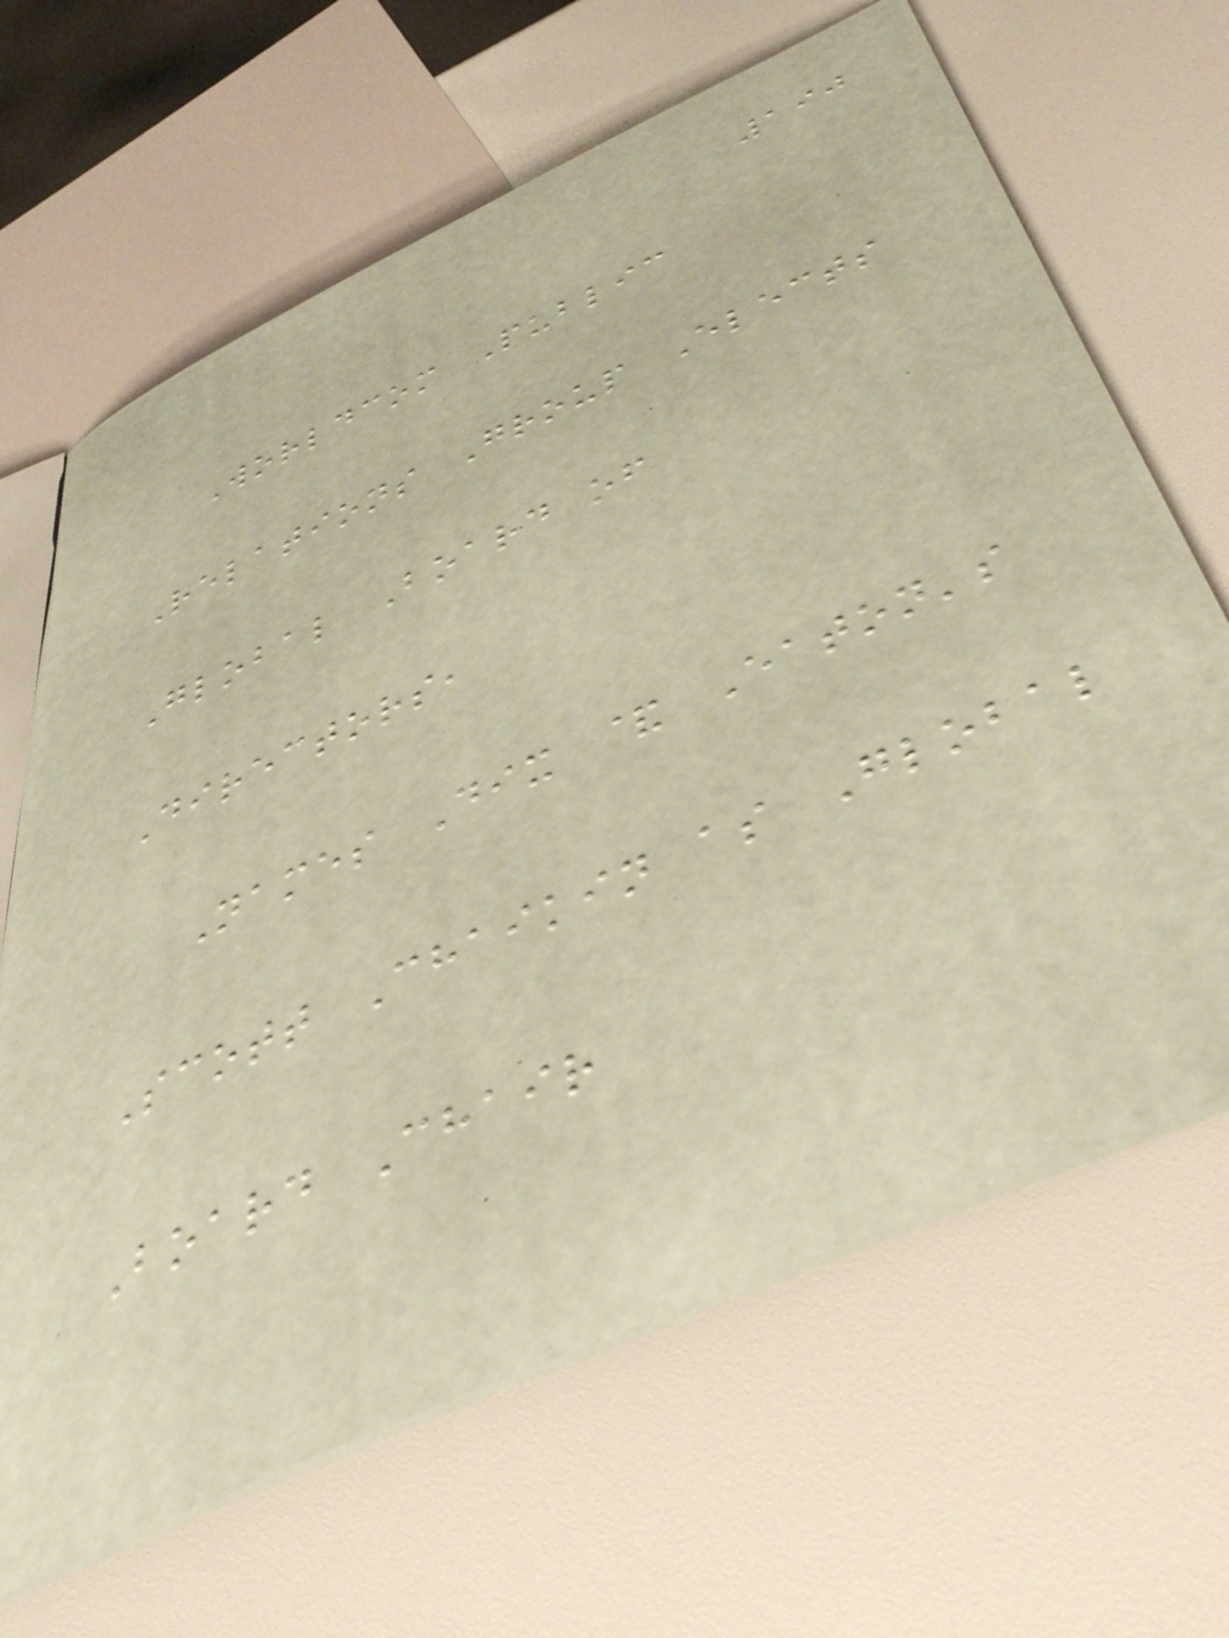190
Worldcom Public
Relations Group Elects
Global Board of
Directors,
Names Dix & Eaton's
Scott Chaikin as Global
Board Chair
